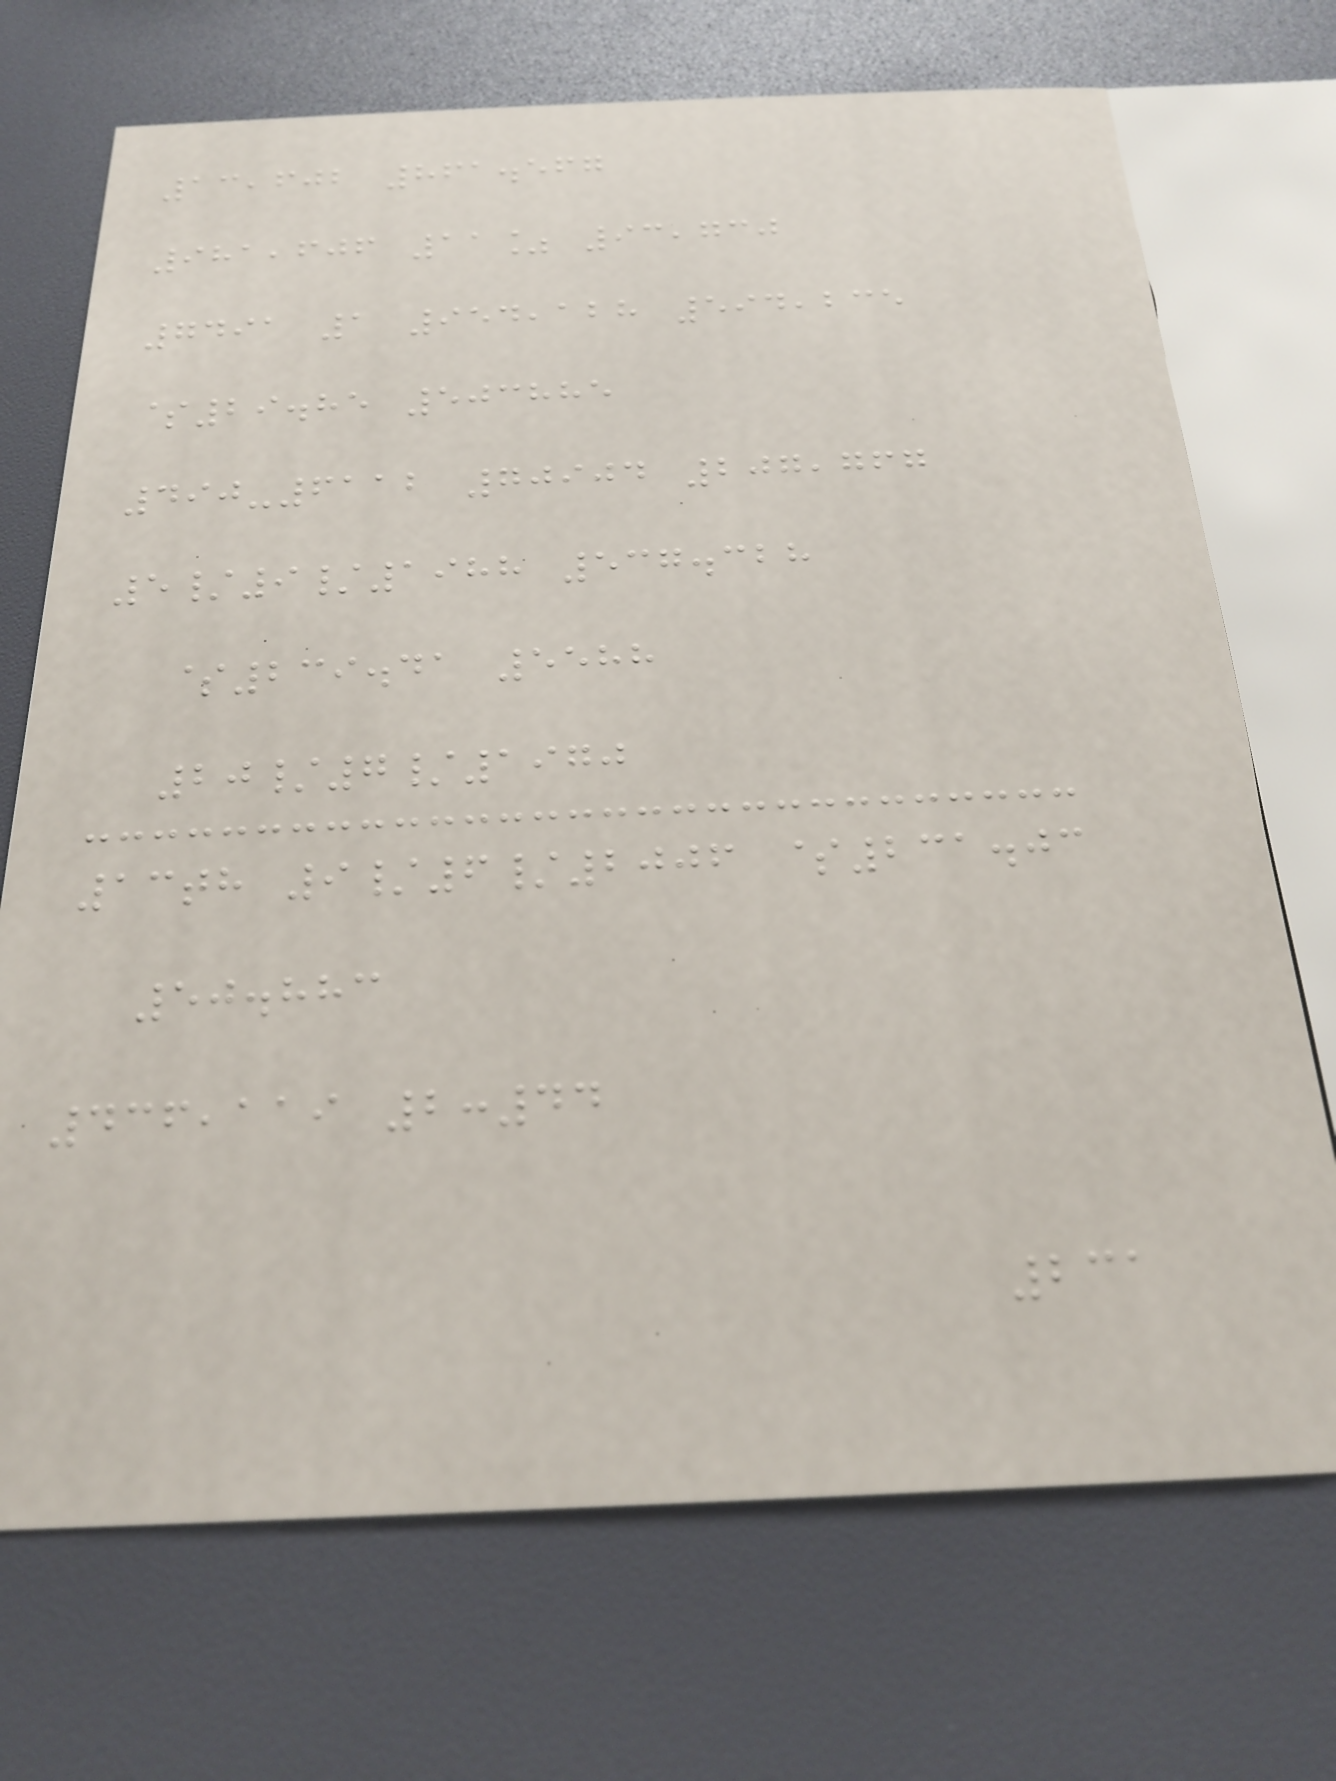13,602 861.567
981,606 11% 93,730
7491 1 954,128 594,235
$29.85 503885
490-6112 70904 207,767
5/9/1988 537.328
$239.41 5588
20/7/1970
13th 9/6/2006 $231.03
50.883
436,119 2:44
231
